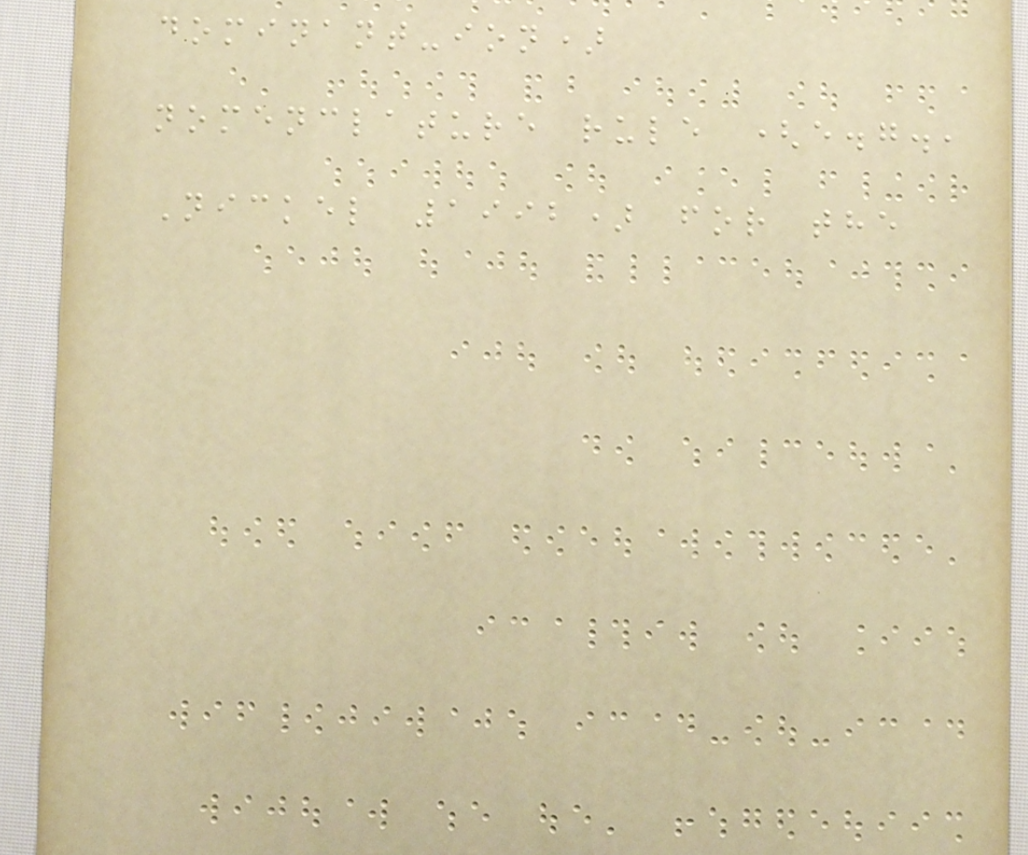dominant-ion)
nomenclature rule (e.g.,
Nickel 1992) for the
